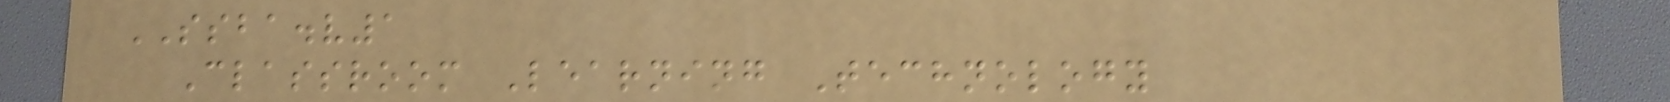SSBA.v1
Classroom Learning Technology
